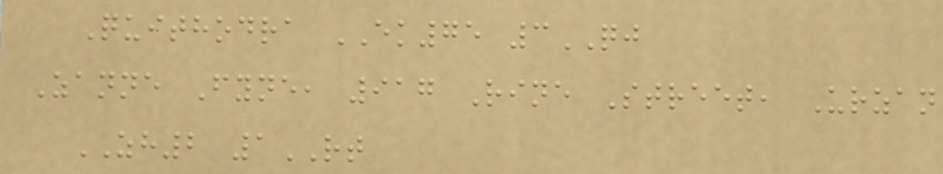Quithodra EK75 3QJ
Zanne Fyne, 917 Rine Street, Urzan
ZH2 1RT
